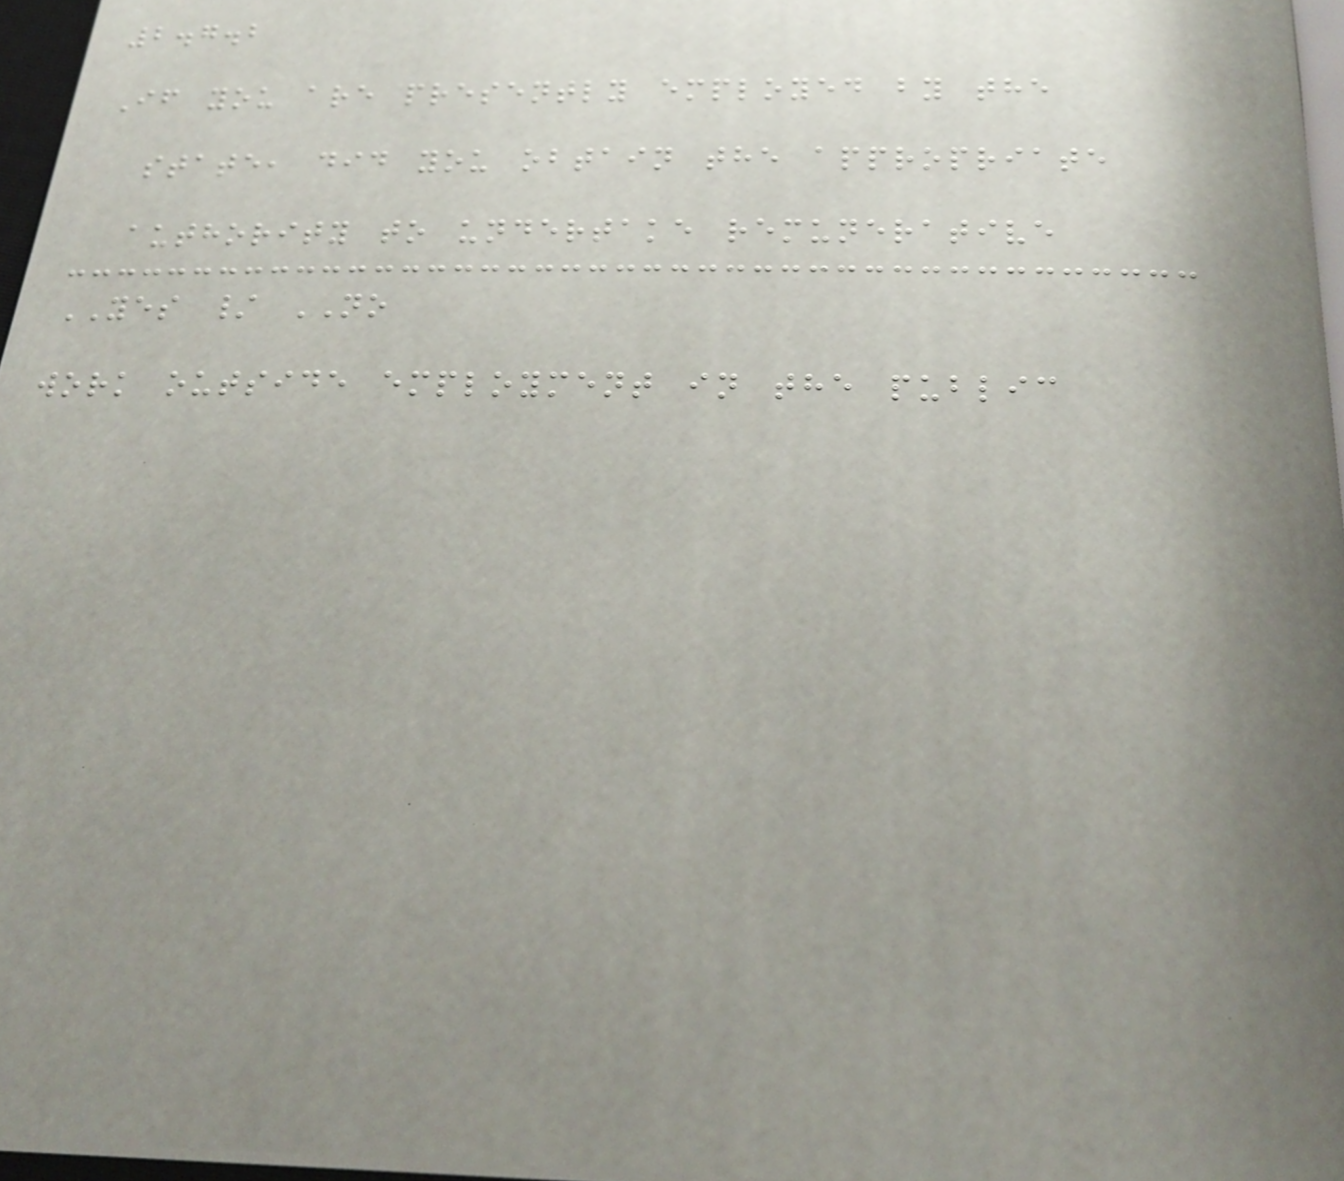2.7.2
If you are presently employed by the
state, did you obtain the appropriate
authority to undertake remunerative
YES / NO
work outside employment in the public
